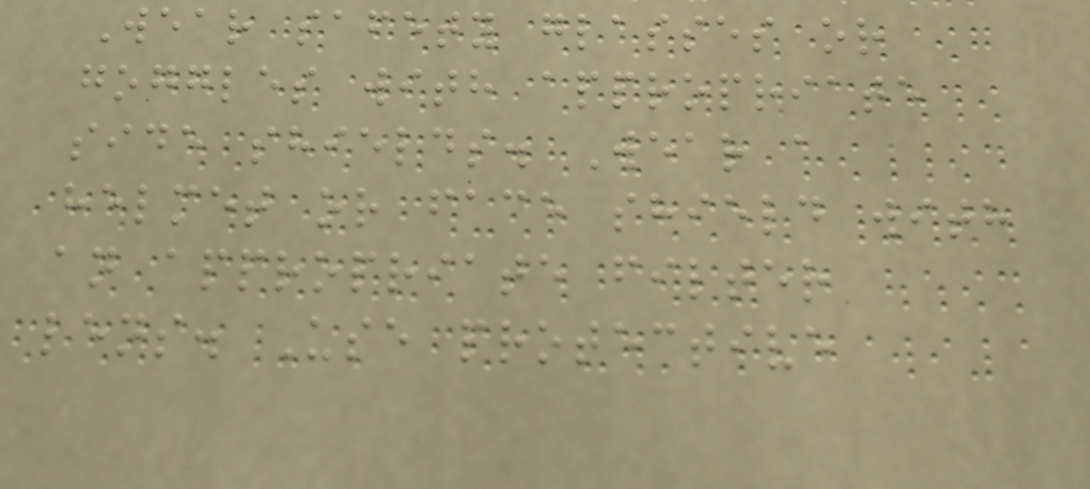Wear safety glasses or
goggles with appropriate
side shields. Wear a
helmet or face shield with
an appropriate filter
lens. Use protective
